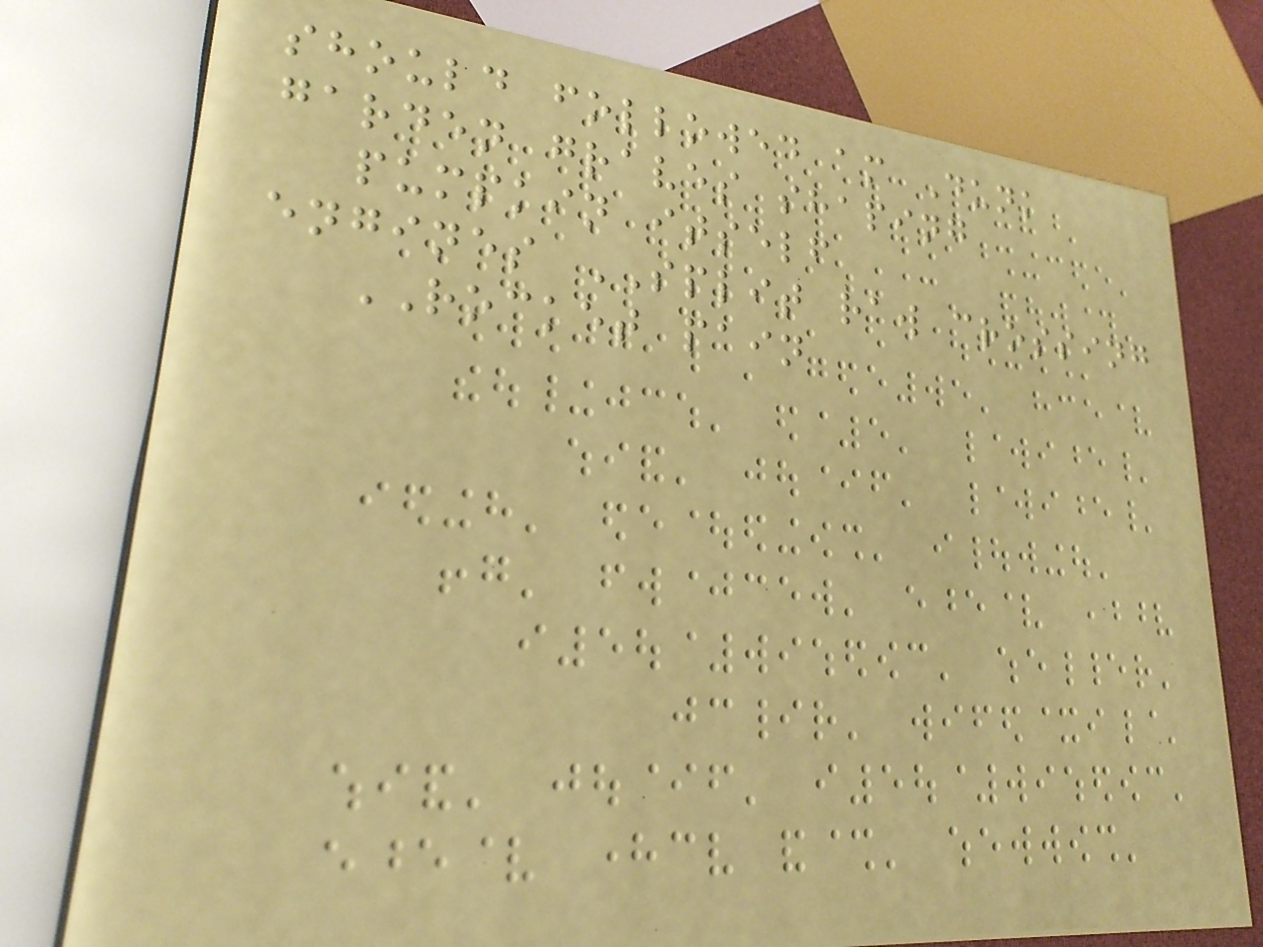should followed am Dunk
garden graves shaping
pumpkin itself
engines SPLIT raw crossing
ROCKET pain
